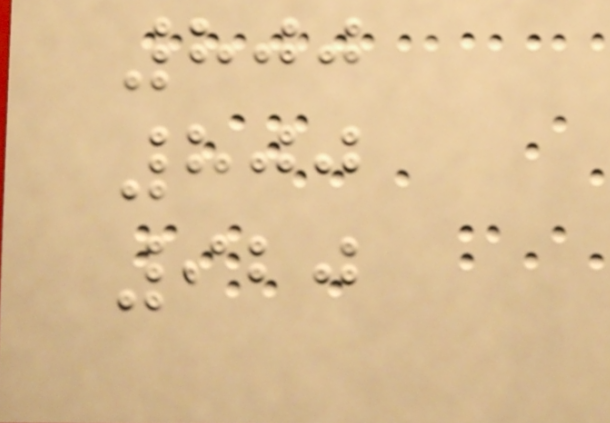800
800
920
